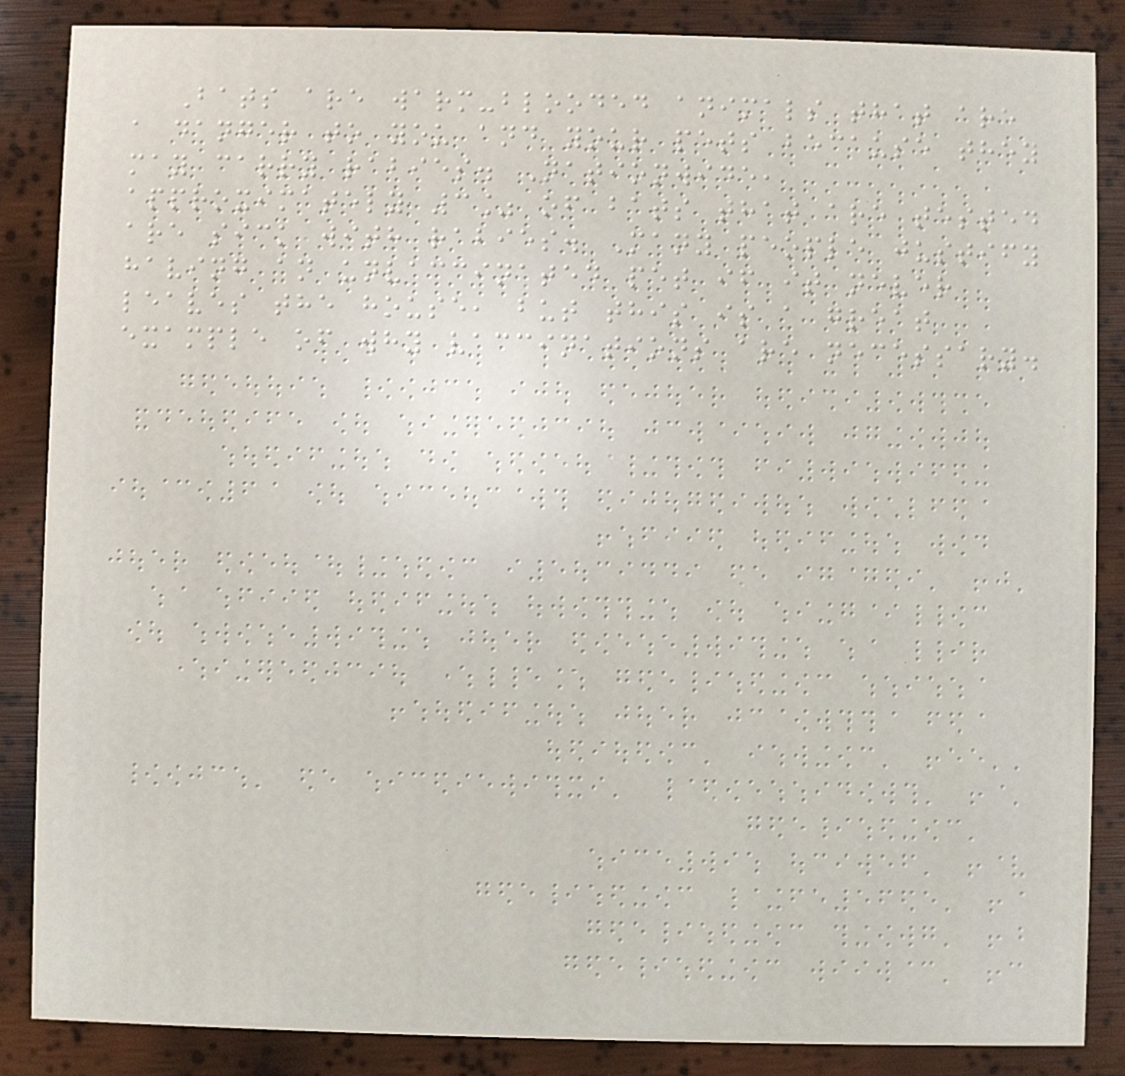Bats are warm-blooded animals that are
a danger to you and your pets because they
may carry rabies. Nationwide,
approximately 3% of bats that are tested
are sick with rabies. Many people justify
having an unvaccinated pet if it never
leaves the house, but this is a great
example of why vaccinations are necessary.
